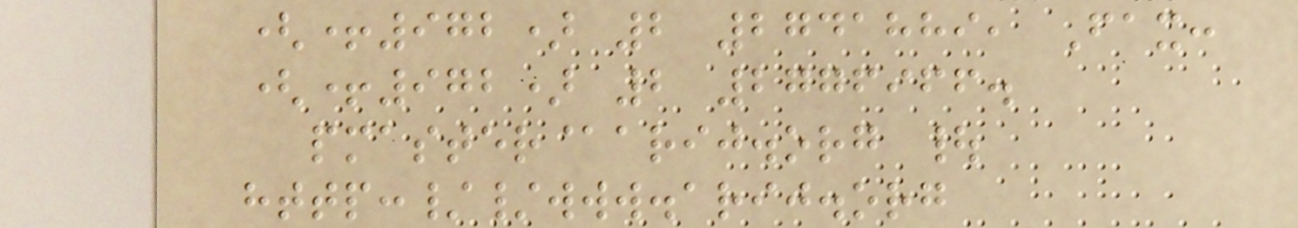(+972) 2 2741889, Fax:
(+972) 2 2776966.
pmaster@arij.org |
http://www.arij.org
